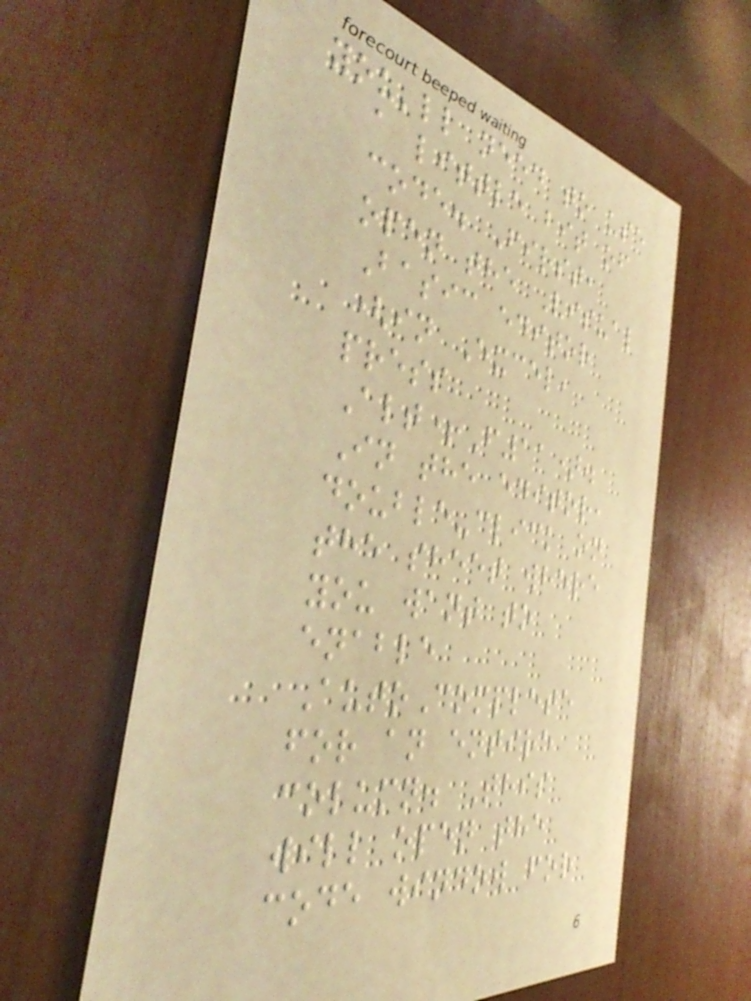you'll need to use
a little bit of
code. First,
open the Visual
Basic editor
(in Excel,
press
Alt+F11).
In the editor,
double-click on
the sheet where
you want to
enable
AutoComplete
for an entire
column. This
will open the
code window for
